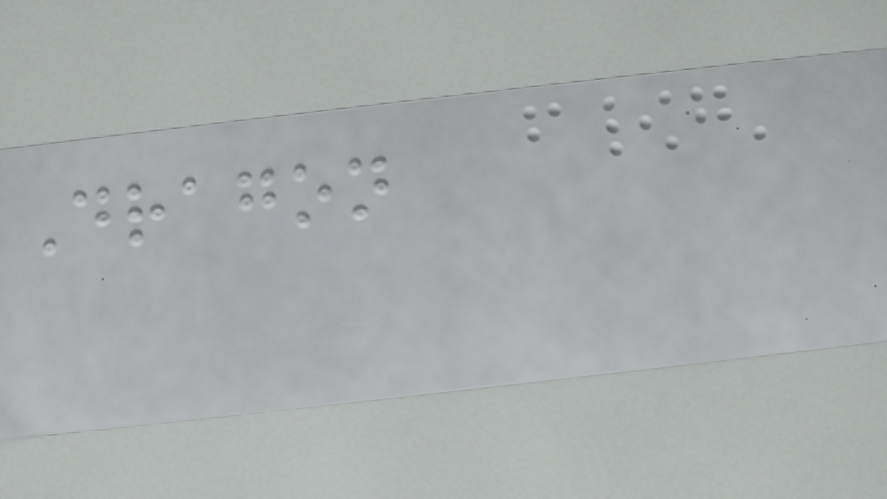Dragon
